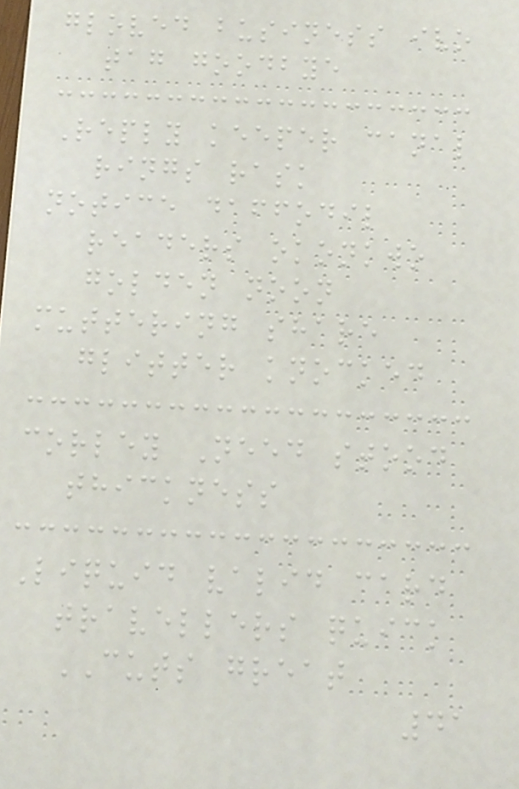gloved business ivo
tag goodbye
Reply keeper canal
rings rask
notice daffodil
readers okonkwo
golden noon
muttering share
glitter knocked
corley Need stood
thickness
Liquid valid card
travellers quick
CUTS great
41
